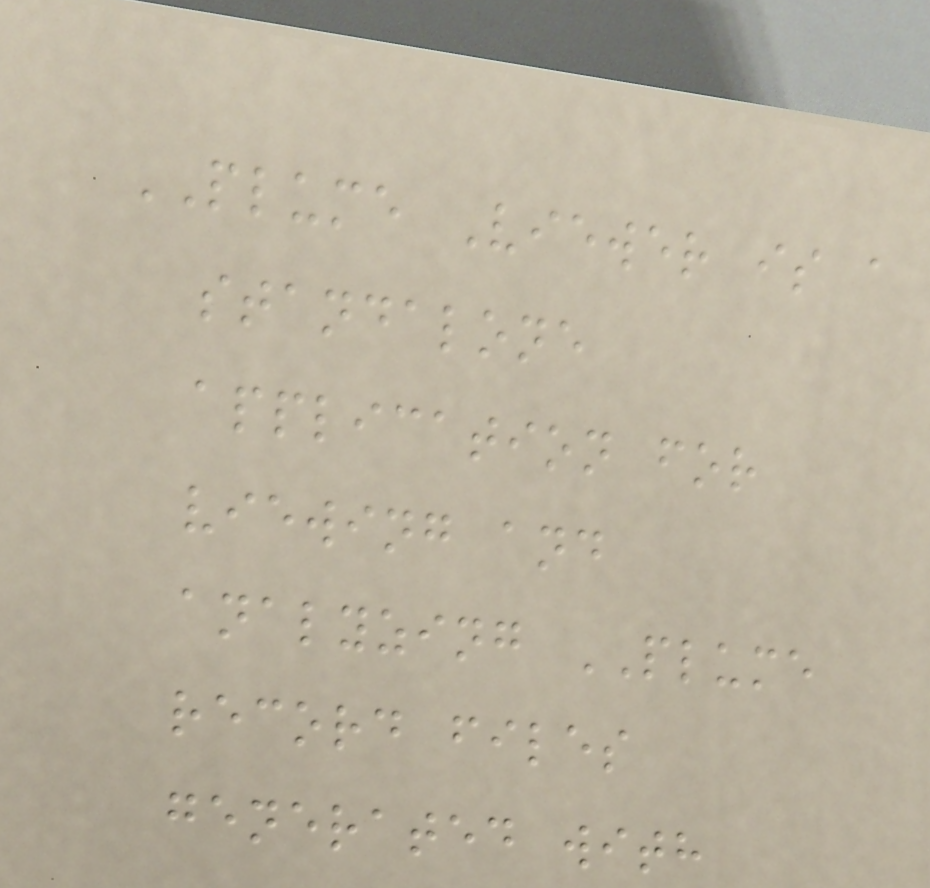PLUME Viewer is a
standalone
application for
viewing and
analyzing PLUME
record files
generated with
